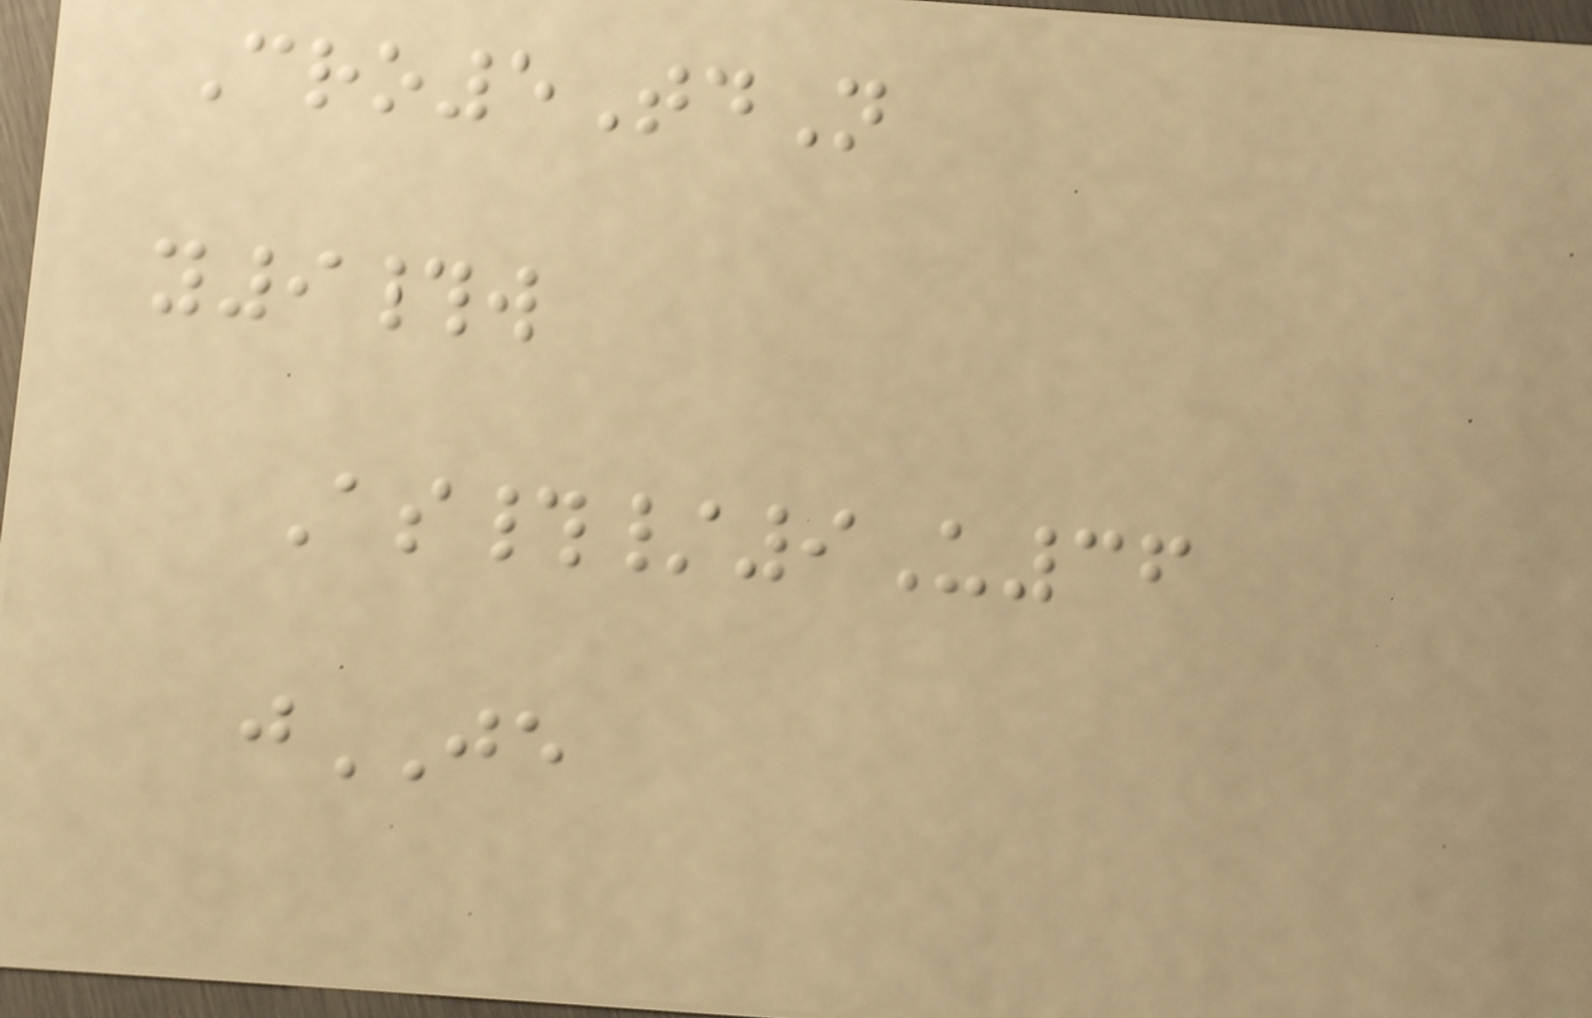Cro5TdN
y9#w
As#/9U36
jJE
